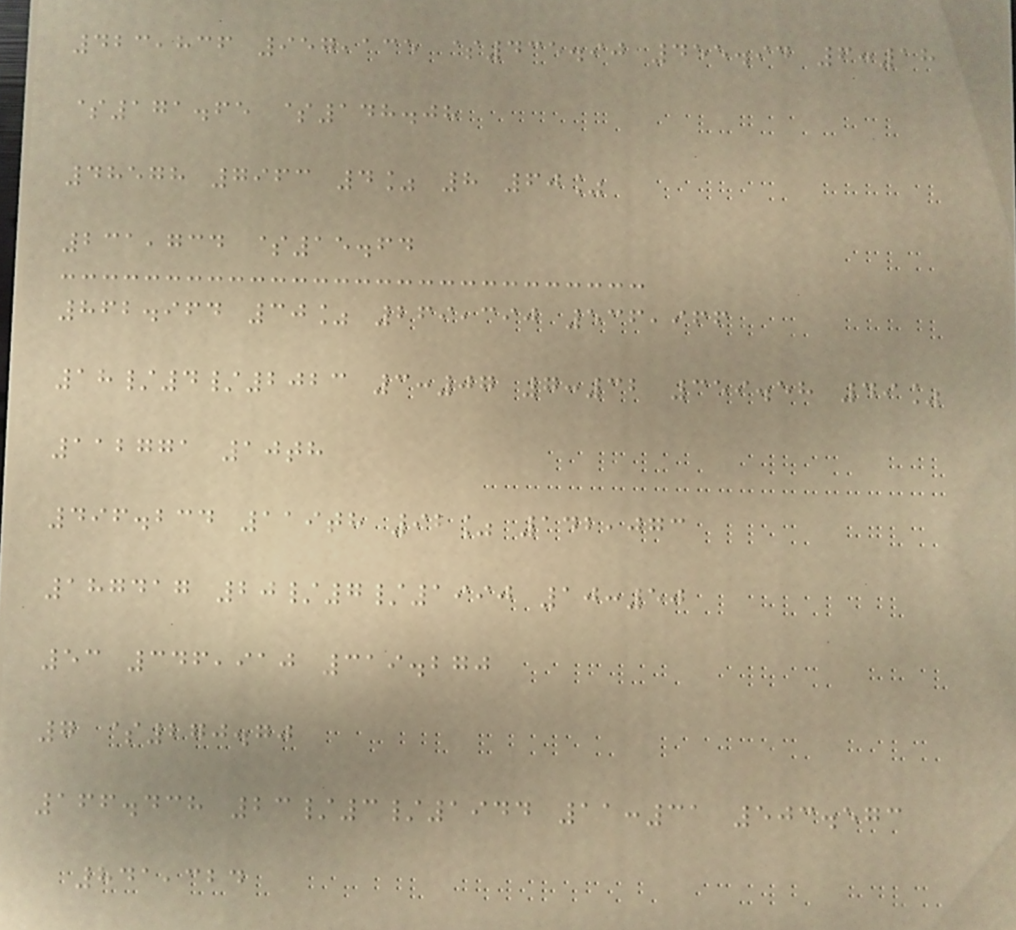423,836 957,135 $435.90 455.94 6:18
$171.65 $148.08
48578 7963 4% 8 60%
231,734 $15.64
862.964 30% 269,390 536,966
18/4/2023 3:07 7:32 359.58 49%
112771 10th
496.234 119th 92% 142,073
187417 20/7/1990 10:50
53 346,910 319.270
7 $270.70
166.438 23/3/1944 11:31 503.573
841,324
